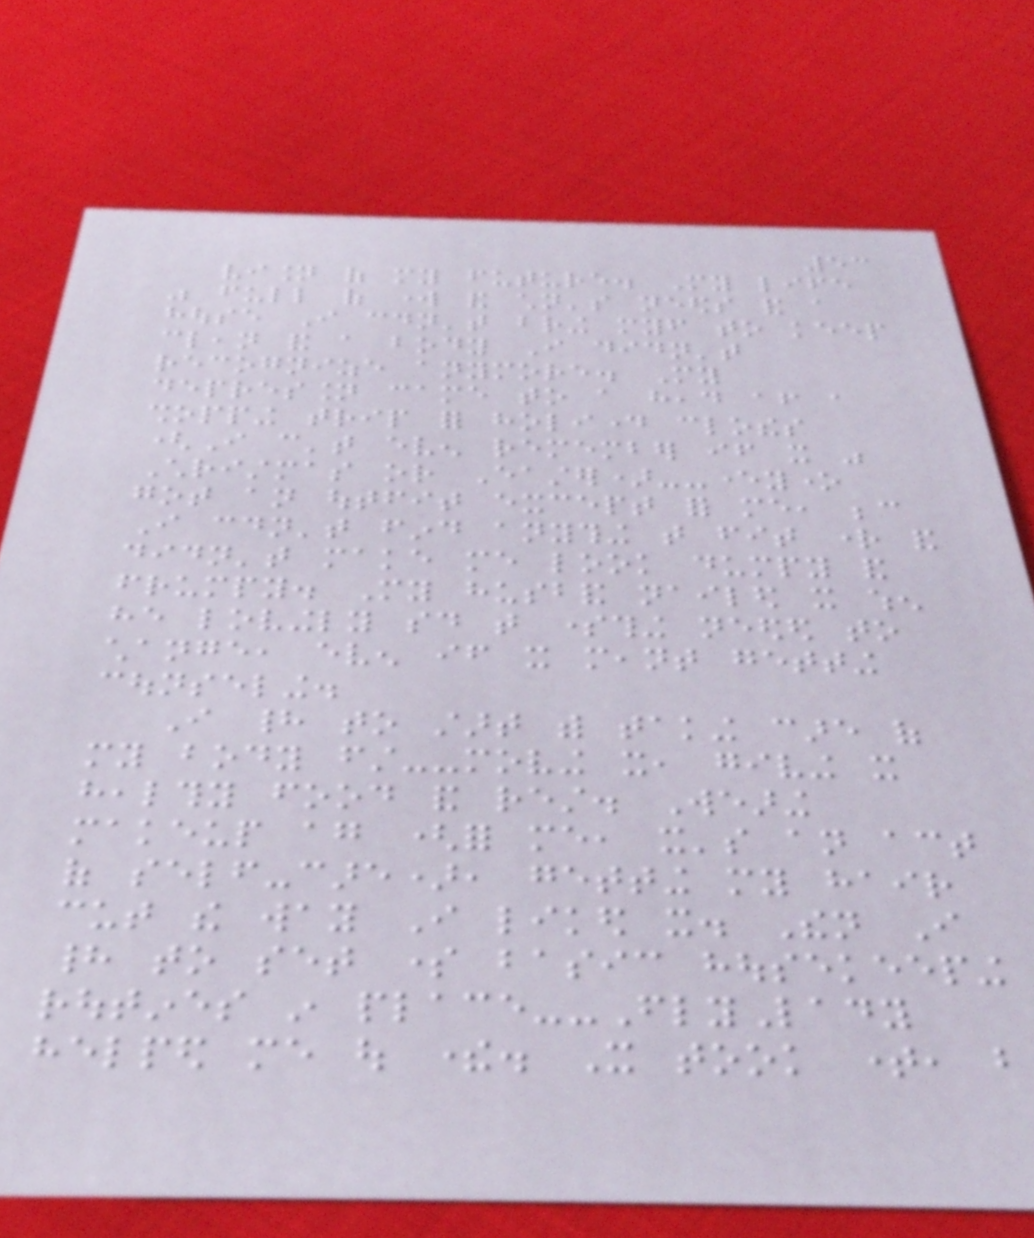53
vision of my future. My life
was full of work and children's needs and a
house I couldn't bring myself to keep
clean and a body I didn't
recognize anymore. My
depression came to a head after a
shopping trip for holiday clothes
(I can't even remember if it was
Christmas or Easter)--everyone
got an outfit except for me, because
I couldn't find anything that fit right and
didn't make me look dumpy and
frumpy. My husband nailed it when
he lovingly said that something needed to
change, even if it meant getting
counseling.
I had to start with taking care of
my body first--moving it, giving it
healthy food and rest. Wearing
makeup again (for me, it's an act
of self-care), getting my hair
cut the way I liked it. Then I
had to set some basic housekeeping
routines in place--FlyLady
helped me out there. It took time, but
